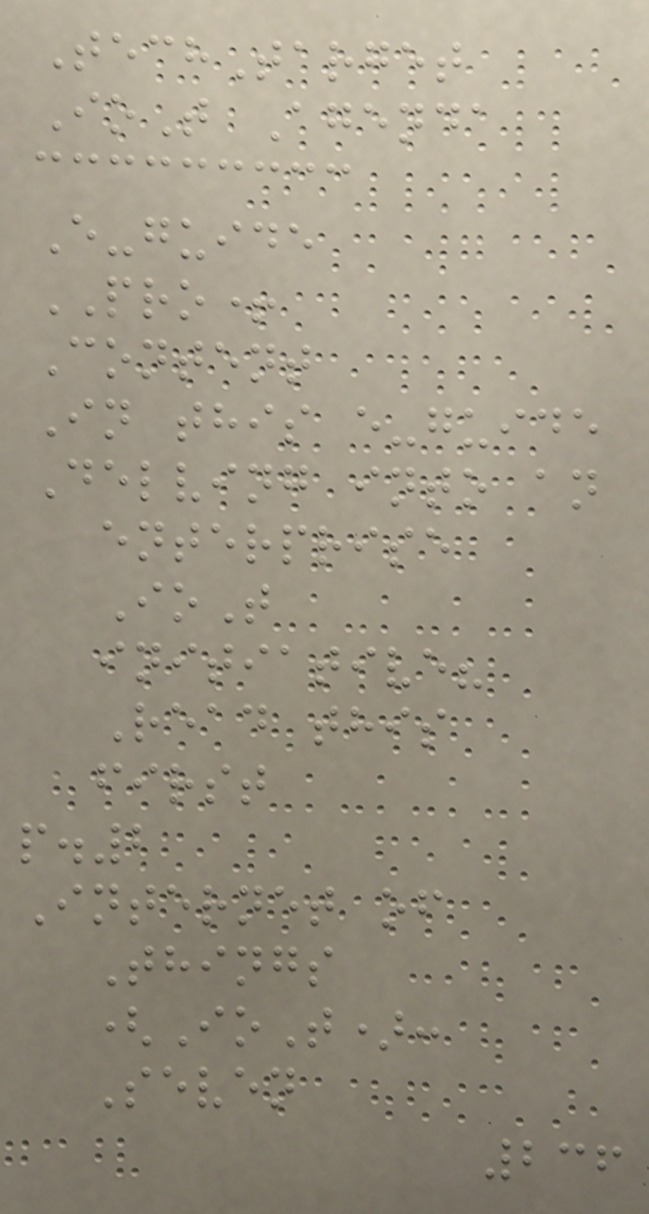TechTarget
IoT Agenda
E-guide
PRO+
Content
In this e-guide
Delving into an
enterprise
IoT
initiative?
Read this
first
p.2
Internet of
Things
(IoT):
Seven
236
